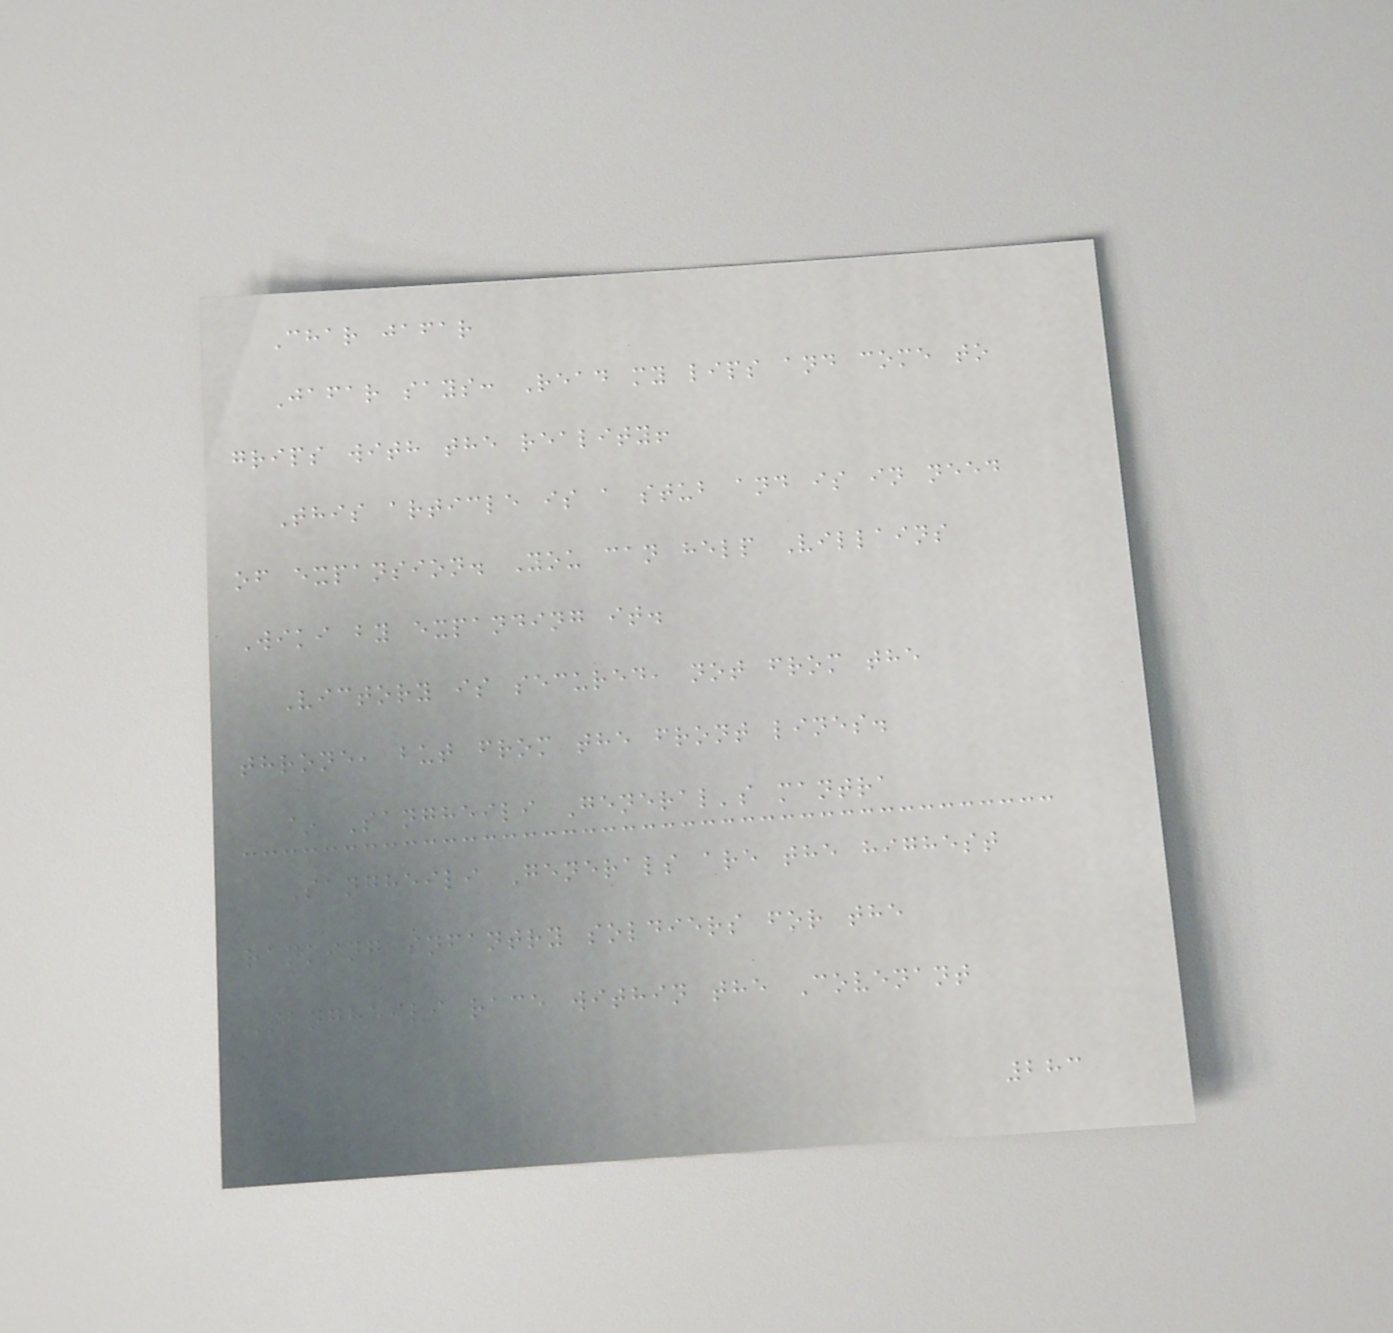Char jafar
Jafar says: Read my lips and come to
grips with the reality!
This article is a stub and is in need
of expansion. You can help Villains
Wiki by expanding it.
Victory is secured, not from the
throne, but from the front lines.
~ Sangheili General's mantra
Sangheili Generals are the highest
ranking infantry soldiers for the
Sangheili race within the Covenant
283
